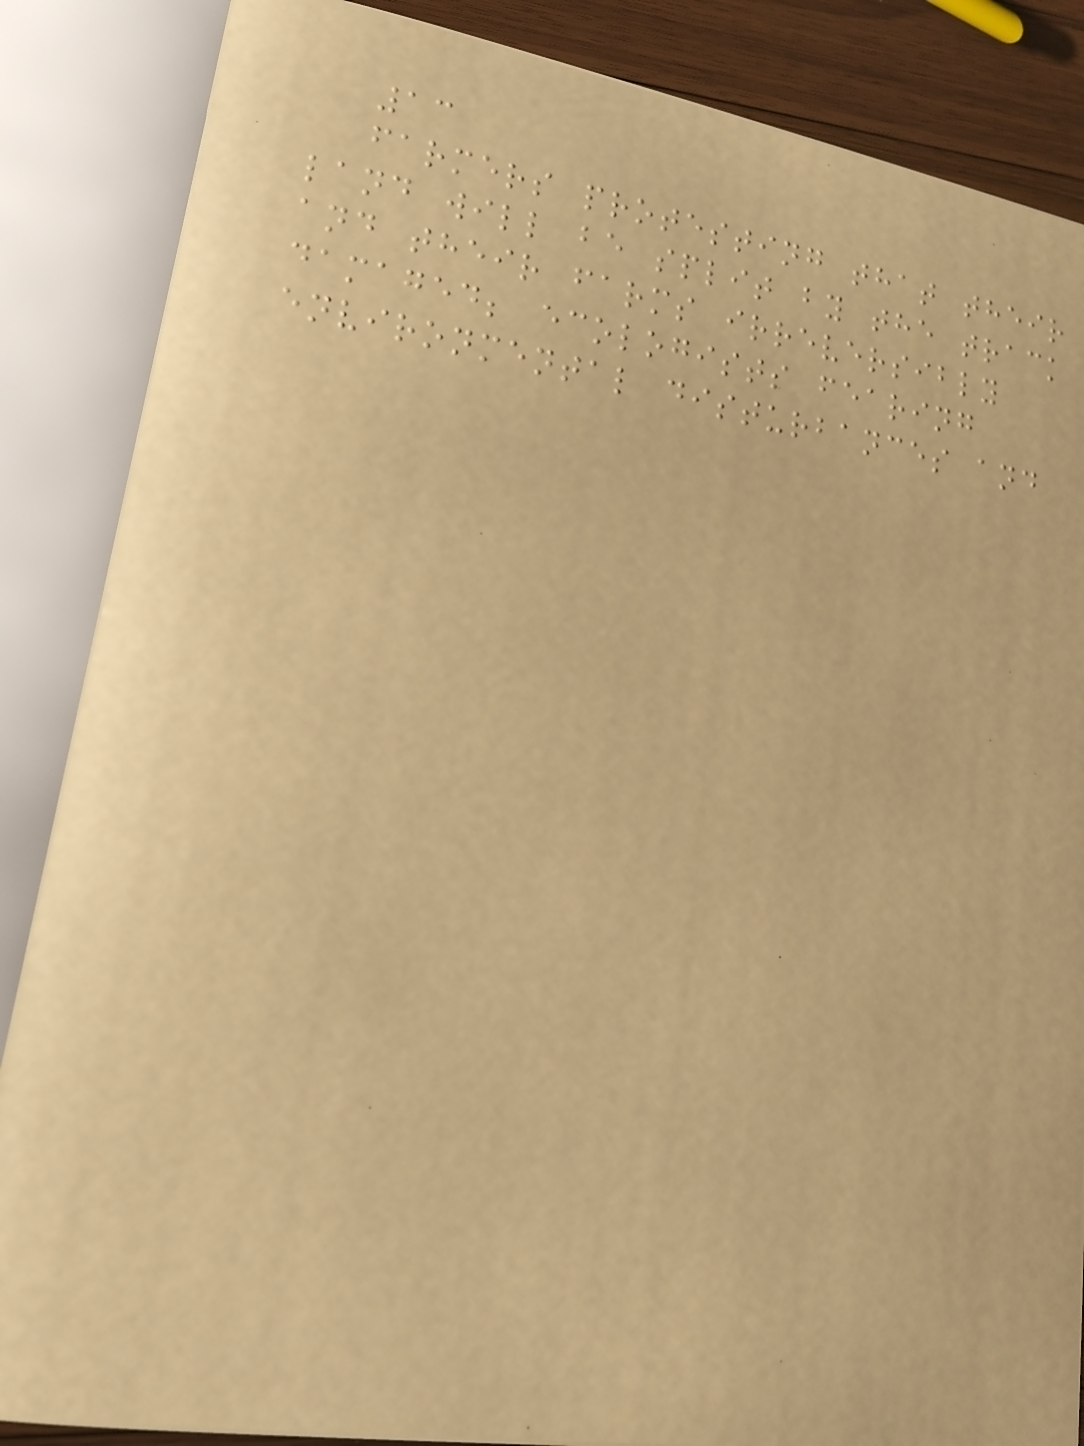13
farmers protesting that their
land will be split by the track
and their farms irreversibly
damaged; ecologists fearing
environmental disturbances and
